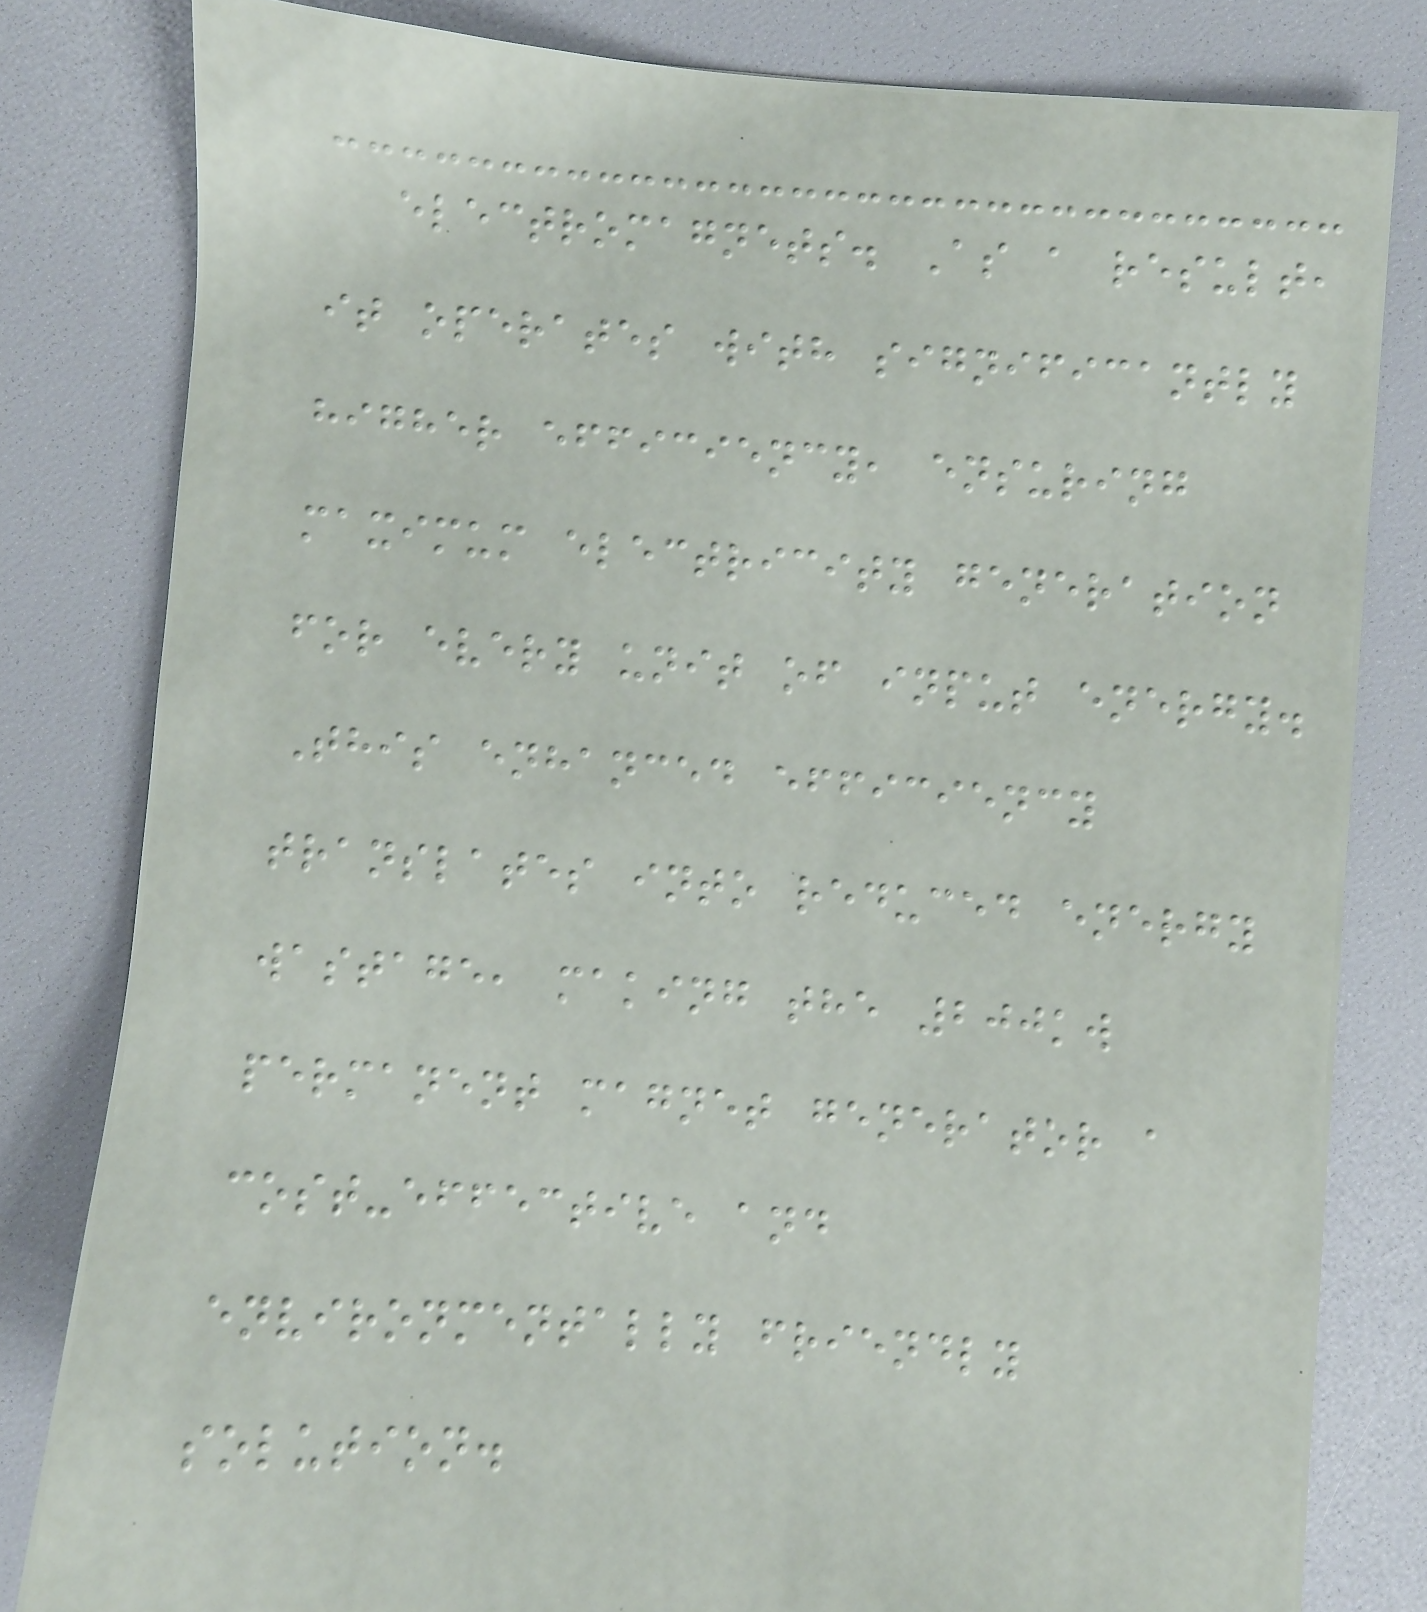electromagnets. As a result,
it operates with significantly
higher efficiency, ensuring
maximum electricity generation
for every unit of input energy.
This enhanced efficiency
translates into reduced energy
wastage, making the 200kw
permanent magnet generator a
cost-effective and
environmentally friendly
solution.
